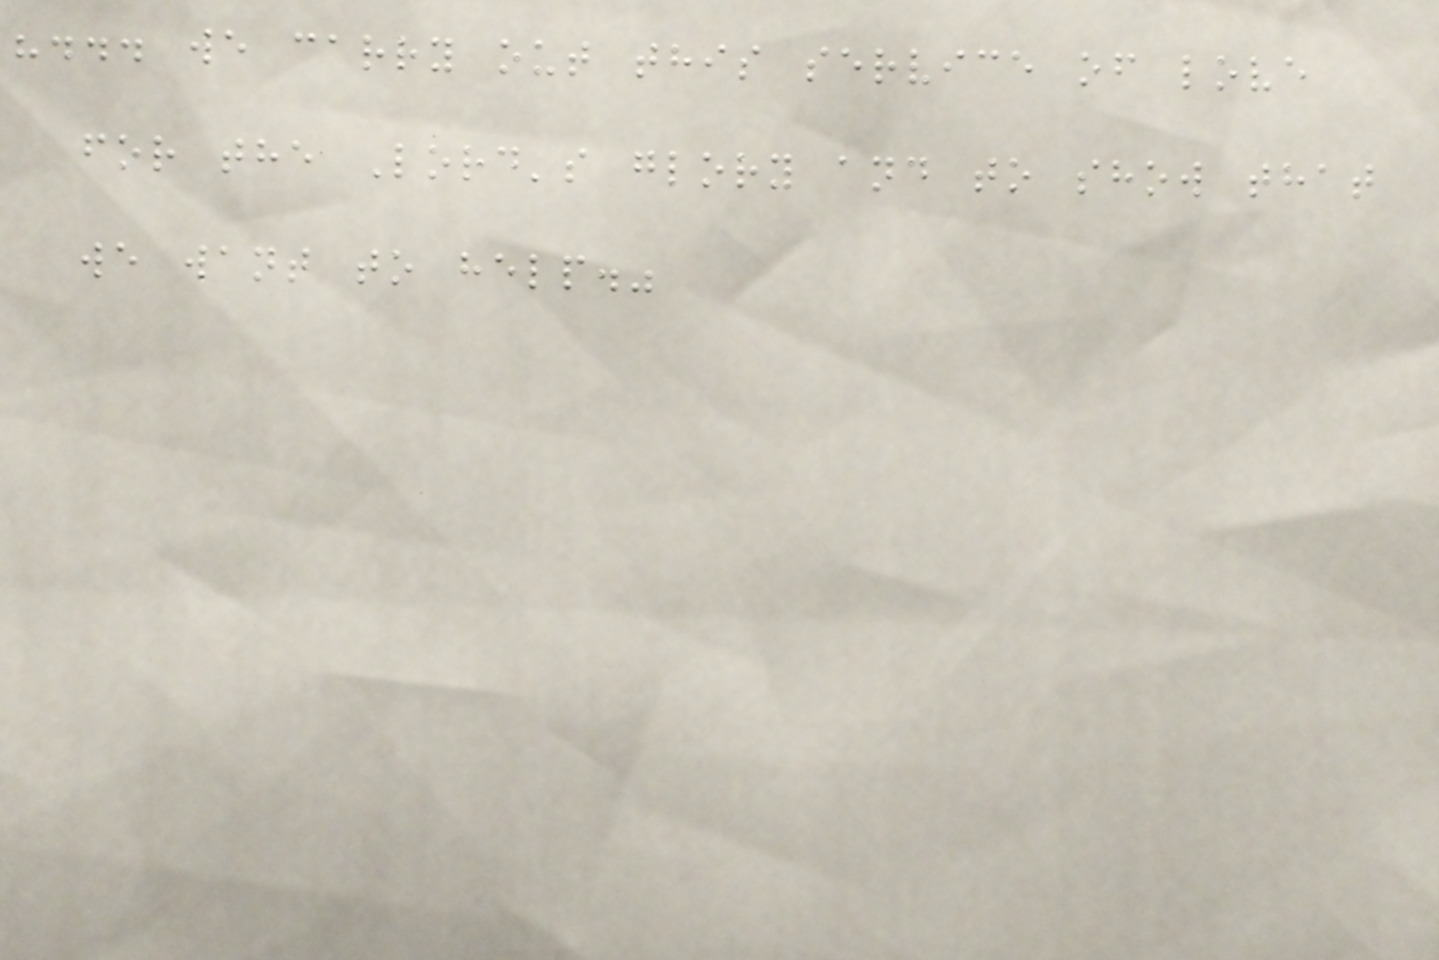"... we carry out this service of love
for the Lord's glory and to show that
we want to help."
